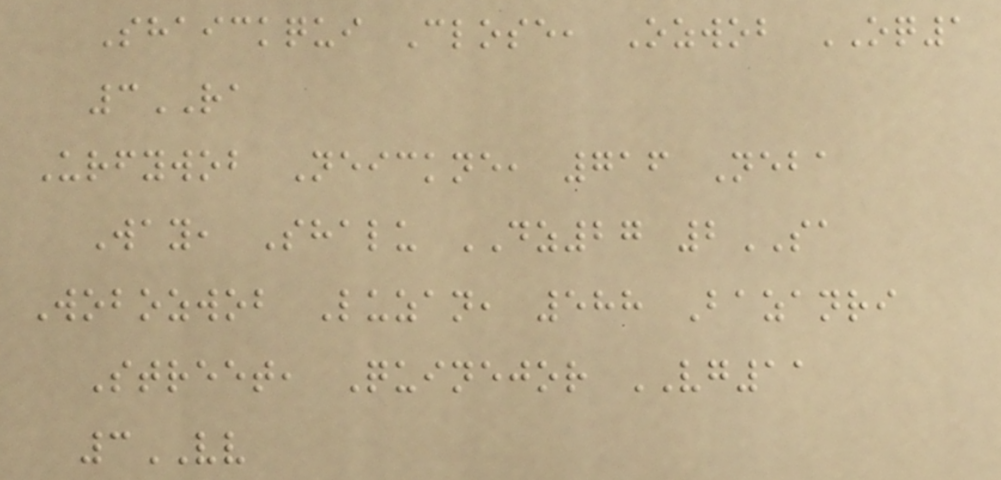Shaickqui Close, Ozwob OQ1
3RA
Urfywob Neickne, 716 Neba
Way, Shalu DZ27 2SA
Wobozwob Luzan, 588 Bazanri
Street, Quinejor VG11
3VV
